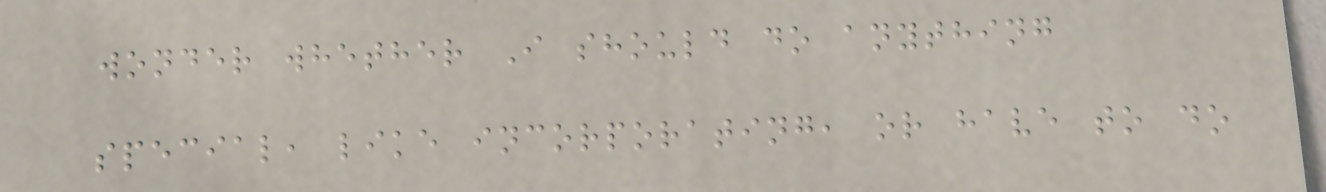wonder whether I should do anything
special, like incorporating, or have to do
